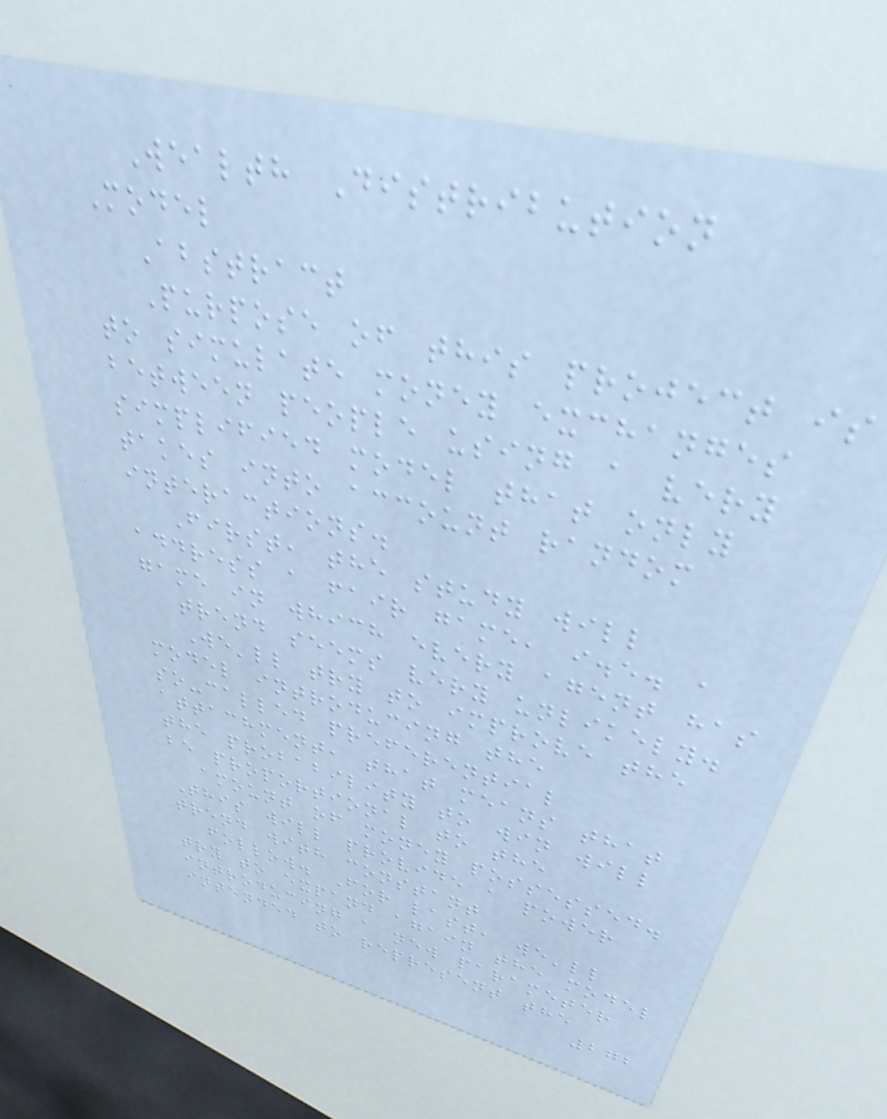Wealth Distribution
Model
Abstract
Purpose of this project is
to simulate money exchanges
between people using a very
simplified model that only
takes into account random
interactions.
First, the study will
address a fair game, i.e. a
game in which every agent has
trend seems very unlikely.
We'll try to improve the
model introducing the
so-called preferential
attachment, that means that
the probability to win will
be proportional to the
amount of money possessed.
This will provide a power
trend with constant
follow. For last, we'll
try to expand again the model
introducing a new parameter
intended to represent the
272
